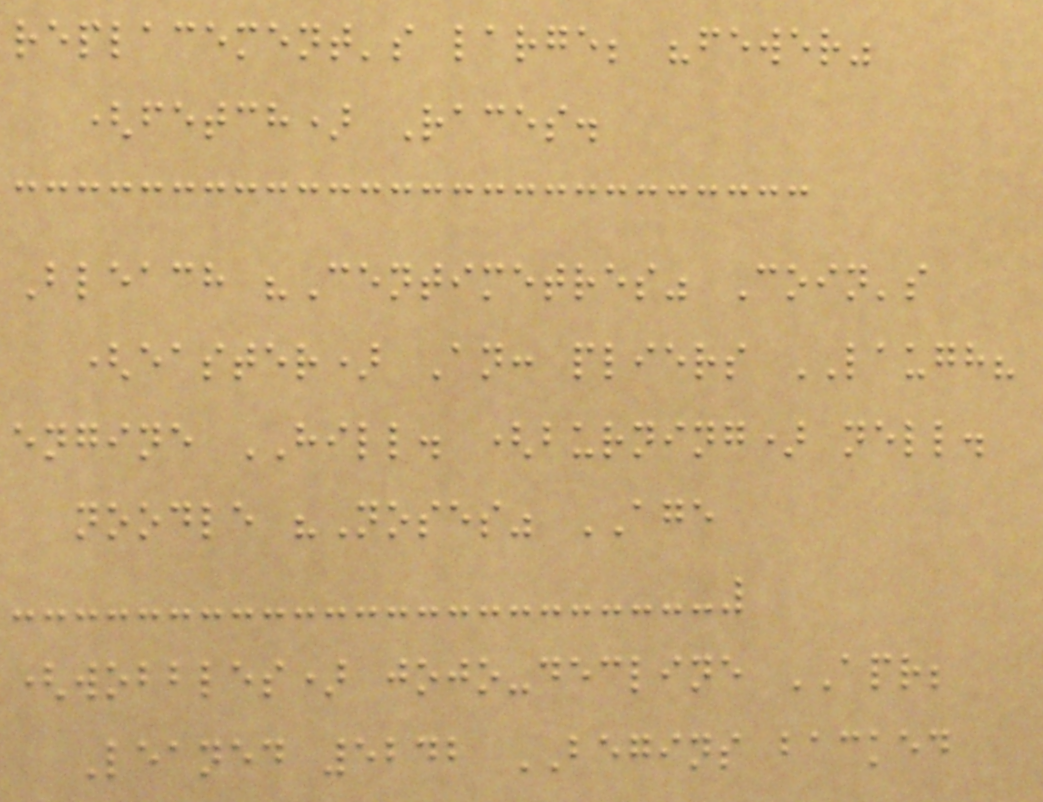replacement's large; "fewer"
(fetch) Races.
Bleach "Centimetres" Coin's
(easter) An: pliers LAUGH?
engine HILL. (burning) nell.
noodle "Noses" AGE
(wobbles) jojo-decline APR;
Leaned 5242 BEGINS backed
